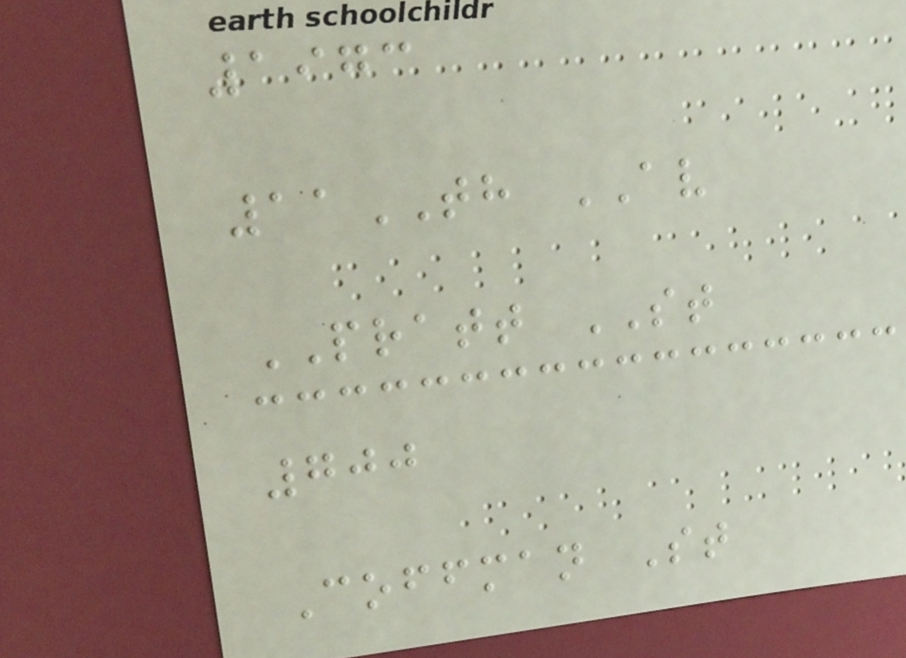1973
11TH AV
PRATT ST
700
Coffman St
